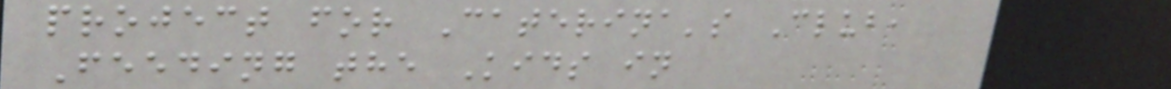project for Caterina's Club,
Feeding the Kids in
